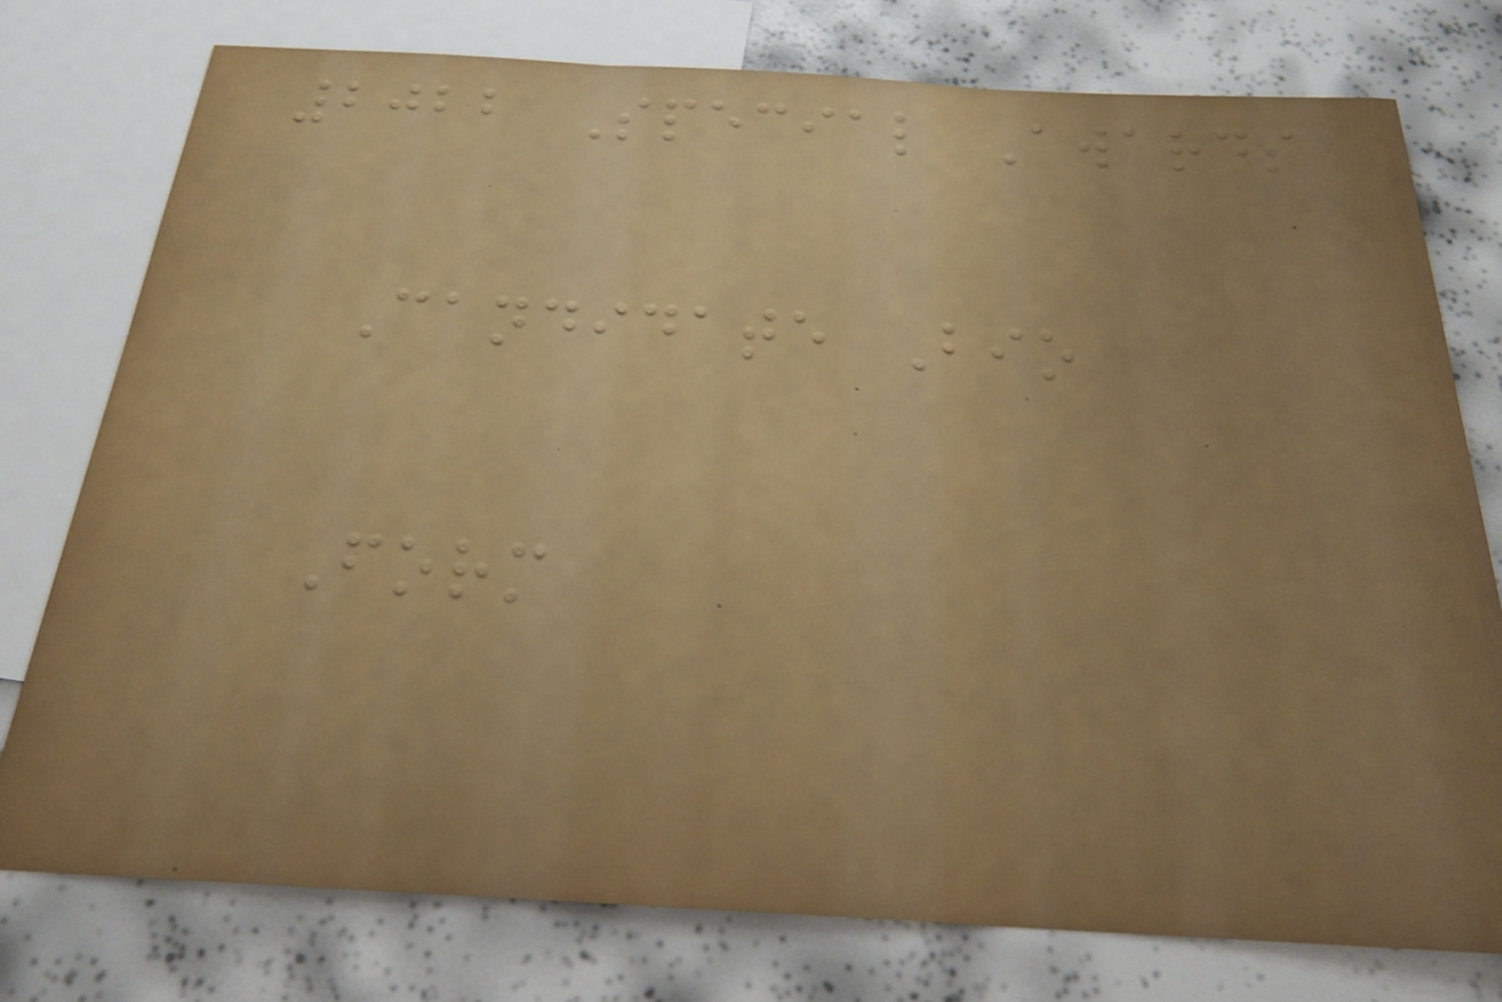2022 Special Awards
Candidate Bio
Form
